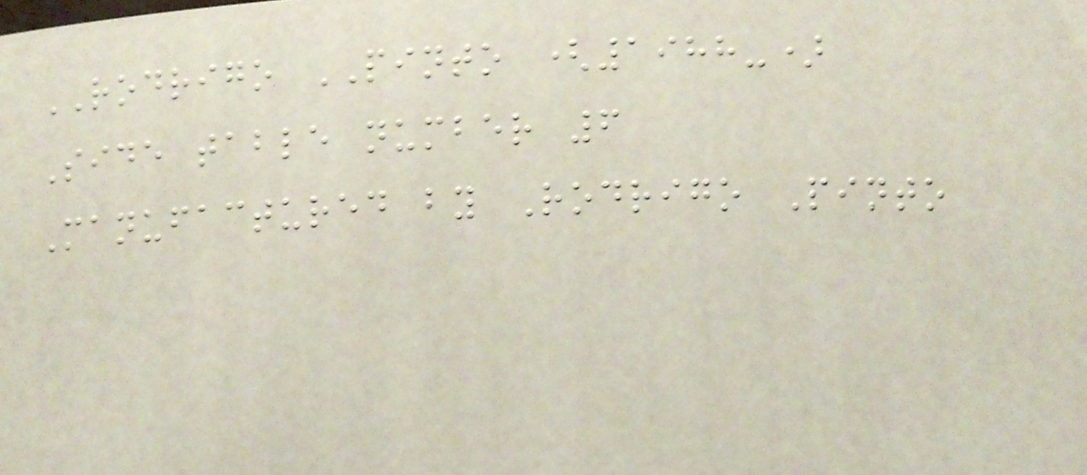RODRIGO PINTO (1988-)
Side table number 6
Manufactured by Rodrigo Pinto
